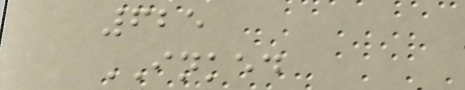625
INKED
